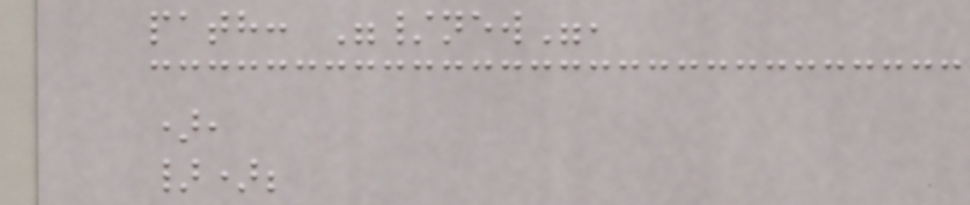path: "/new",
),
});
